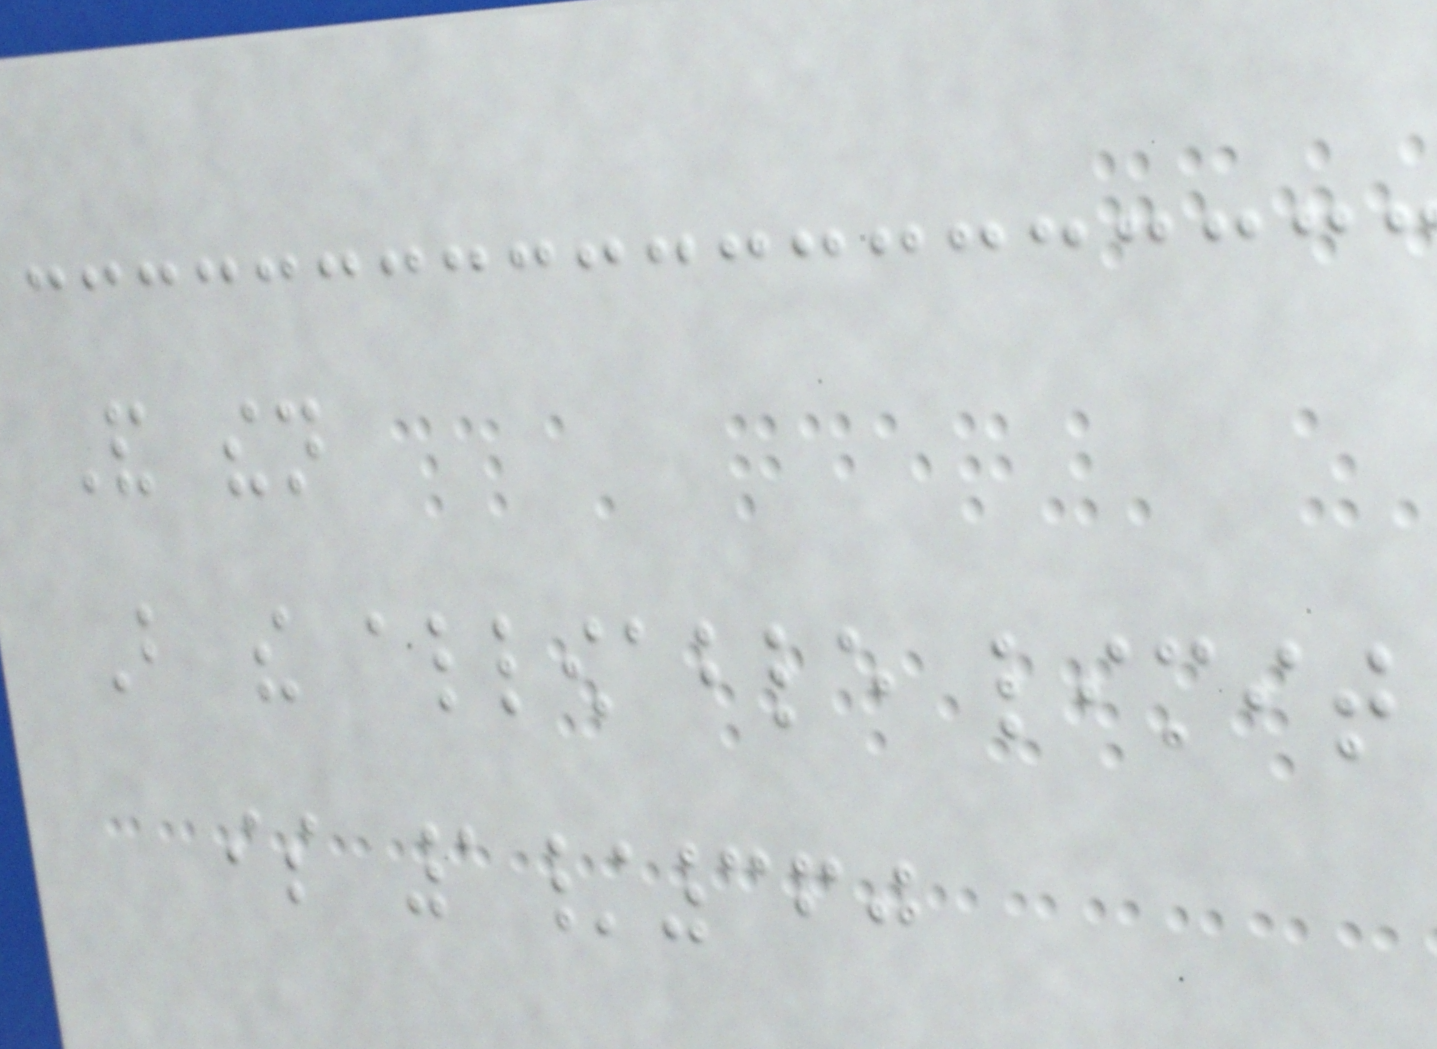And then
But the allowable limit
is 1/360
